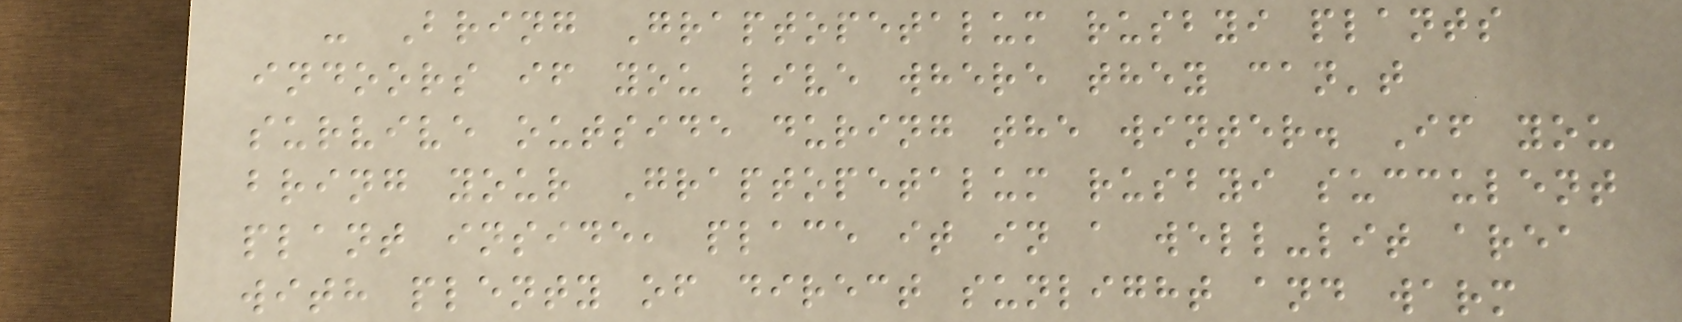- Bring Graptopetalum rusbyi plants
indoors if you live where they can't
survive outside during the winter. If you
bring your Graptopetalum rusbyi succulent
plant inside, place it in a well-lit area
with plenty of direct sunlight and warm
